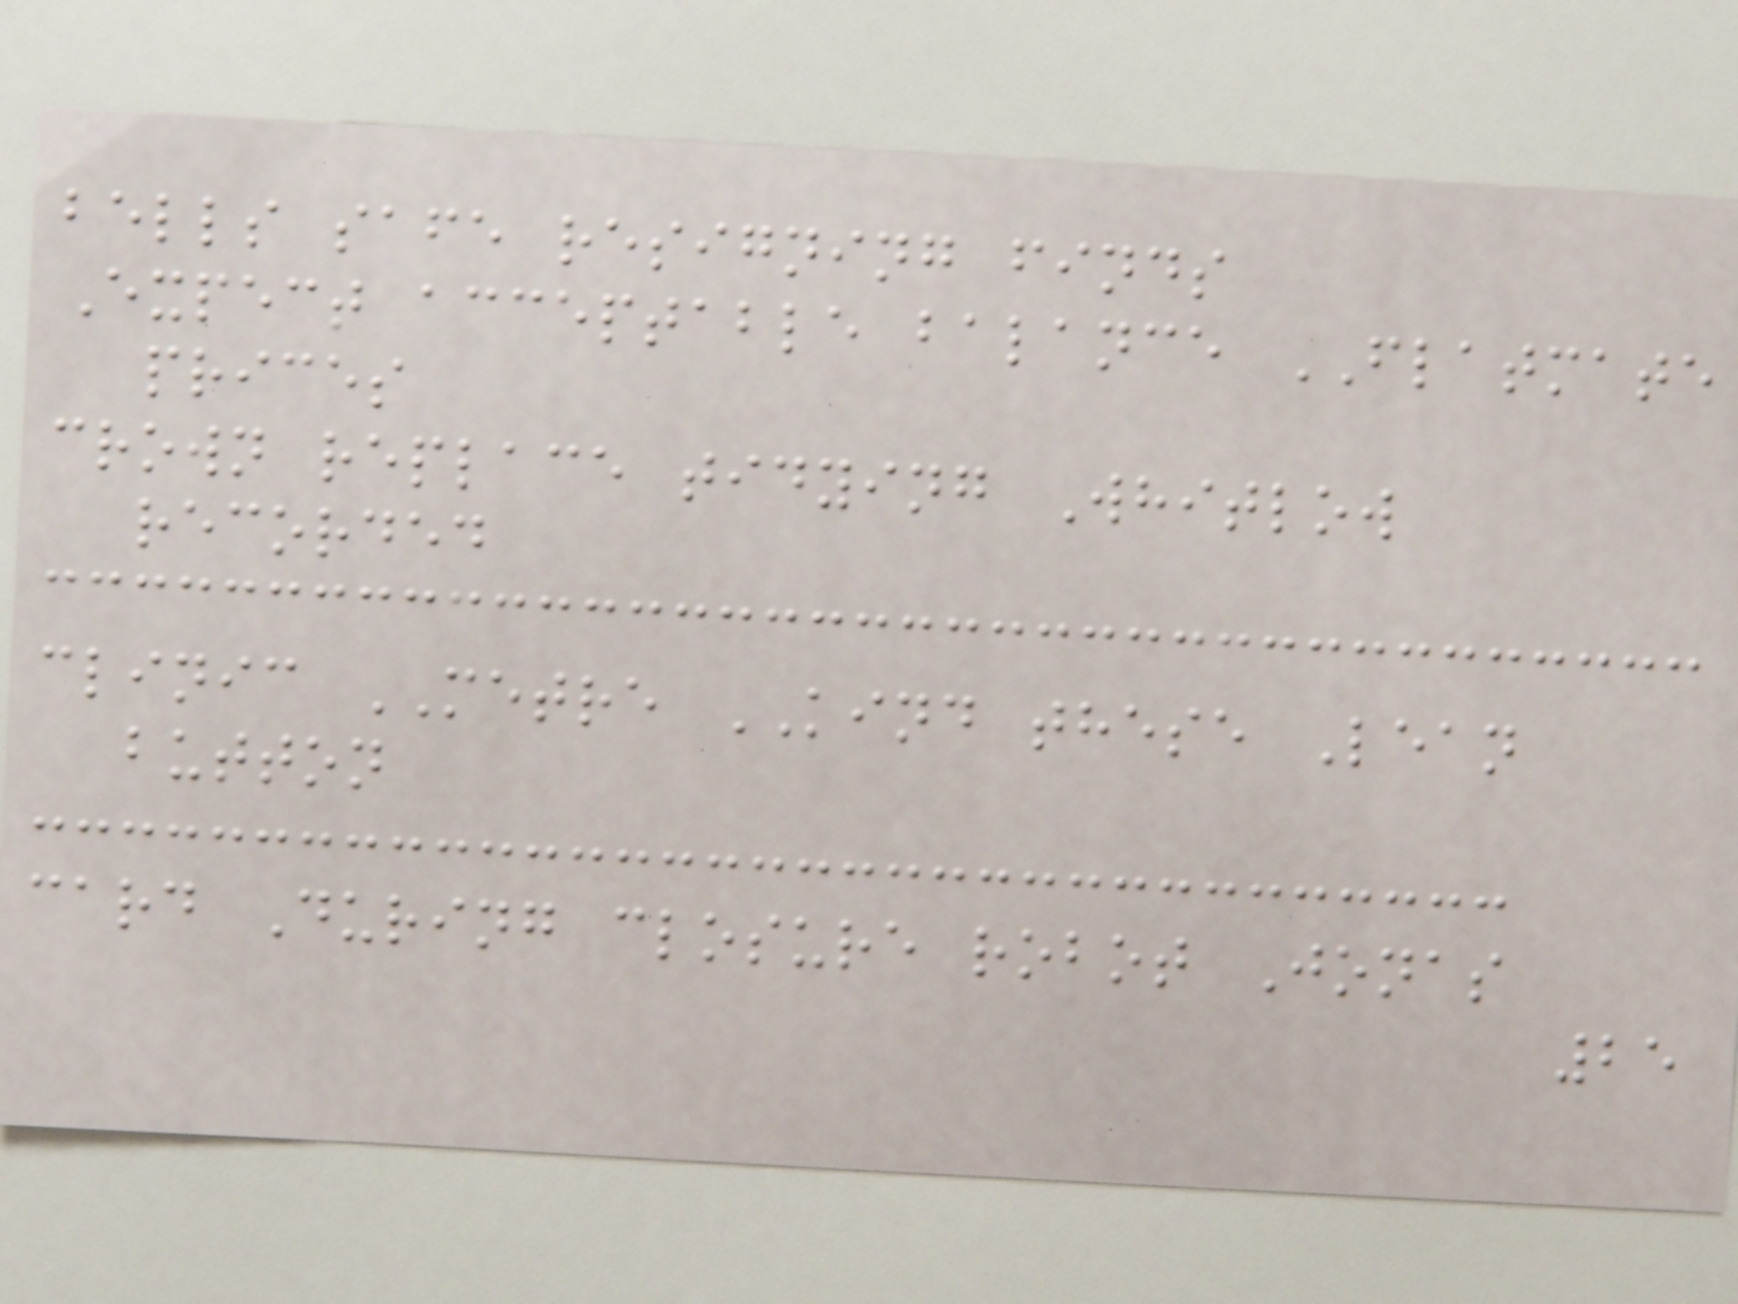bells safe resigning finds
Expect acceptable balance FLATMATE
prices
crown replace tidying Whitlow
recorded
clinic METRE KIND these Lean
button
card During closure robot Jonas
25
